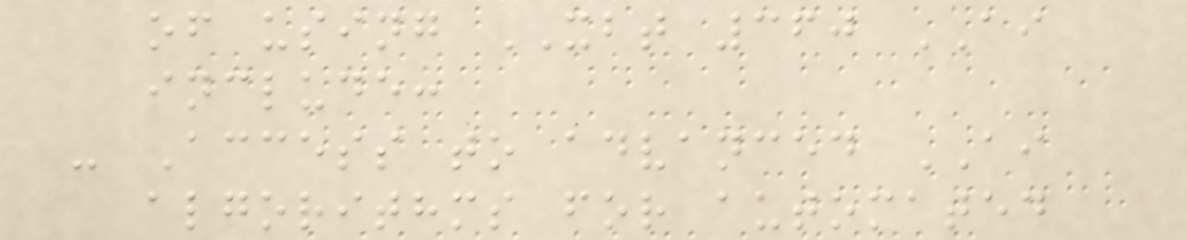of using XBT 360 AI
include:
- Access to advanced AI
algorithms for automated
